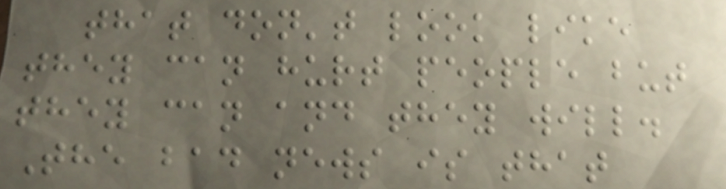that don't look like
they can hurt people but
they can and they will.
The bad news is that
